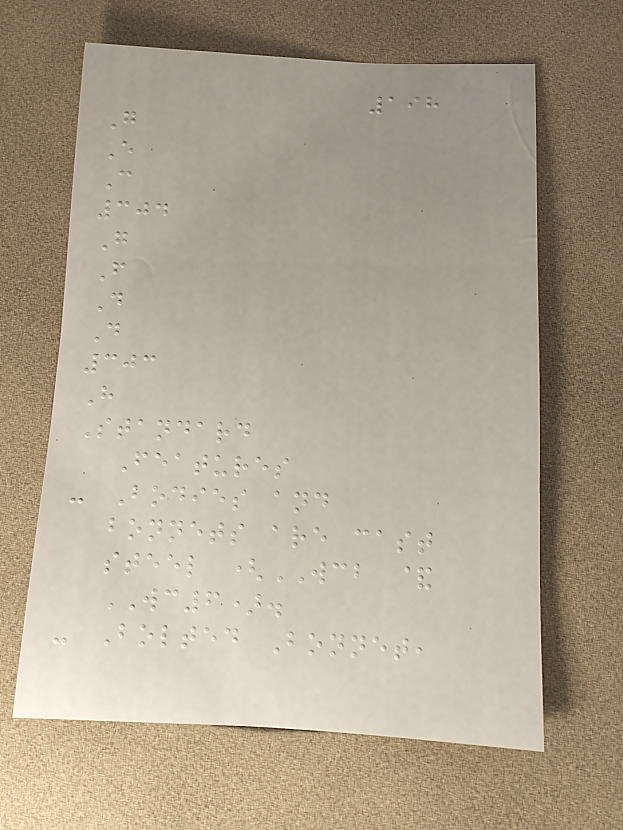198
G
E
C
304
G
F
D
D
303
H
Standard
Features
- Bodies and
bonnets are cast
steel (WCB &
WC6).
- Bolted Bonnet,
